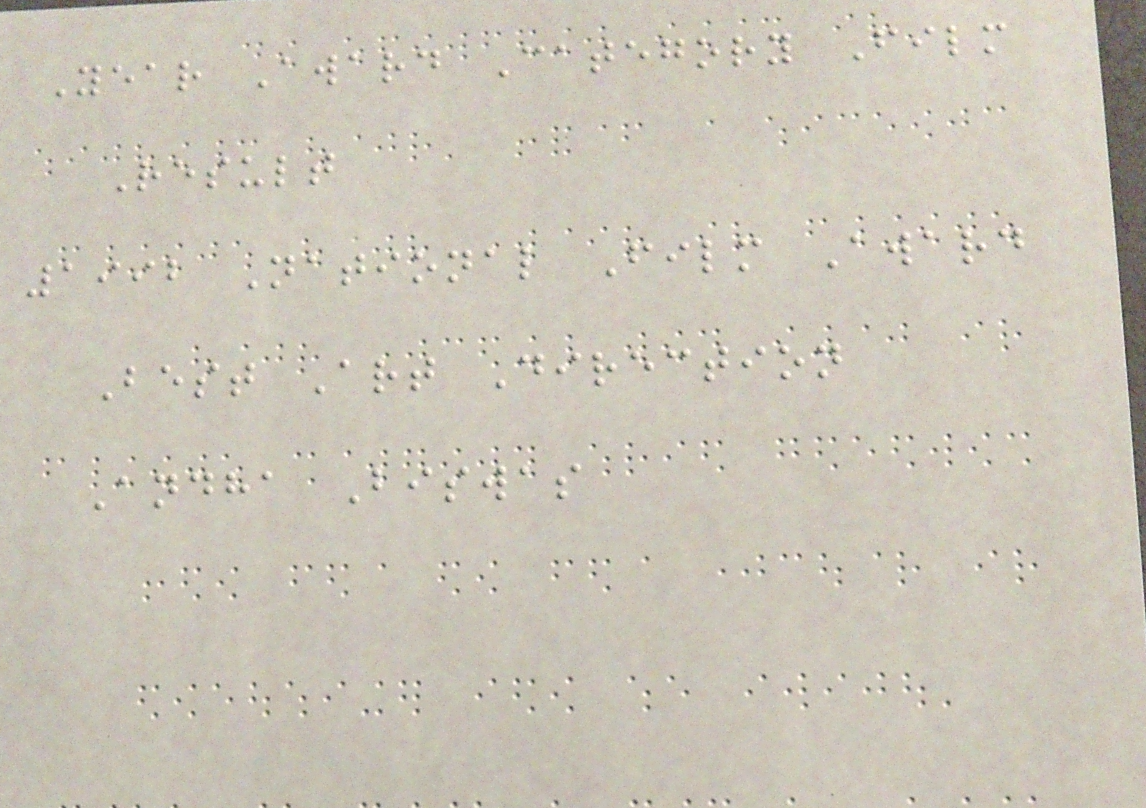Year Award Category Film
Result
1992 National Film Award
Best Art Direction
Andha Biswas
